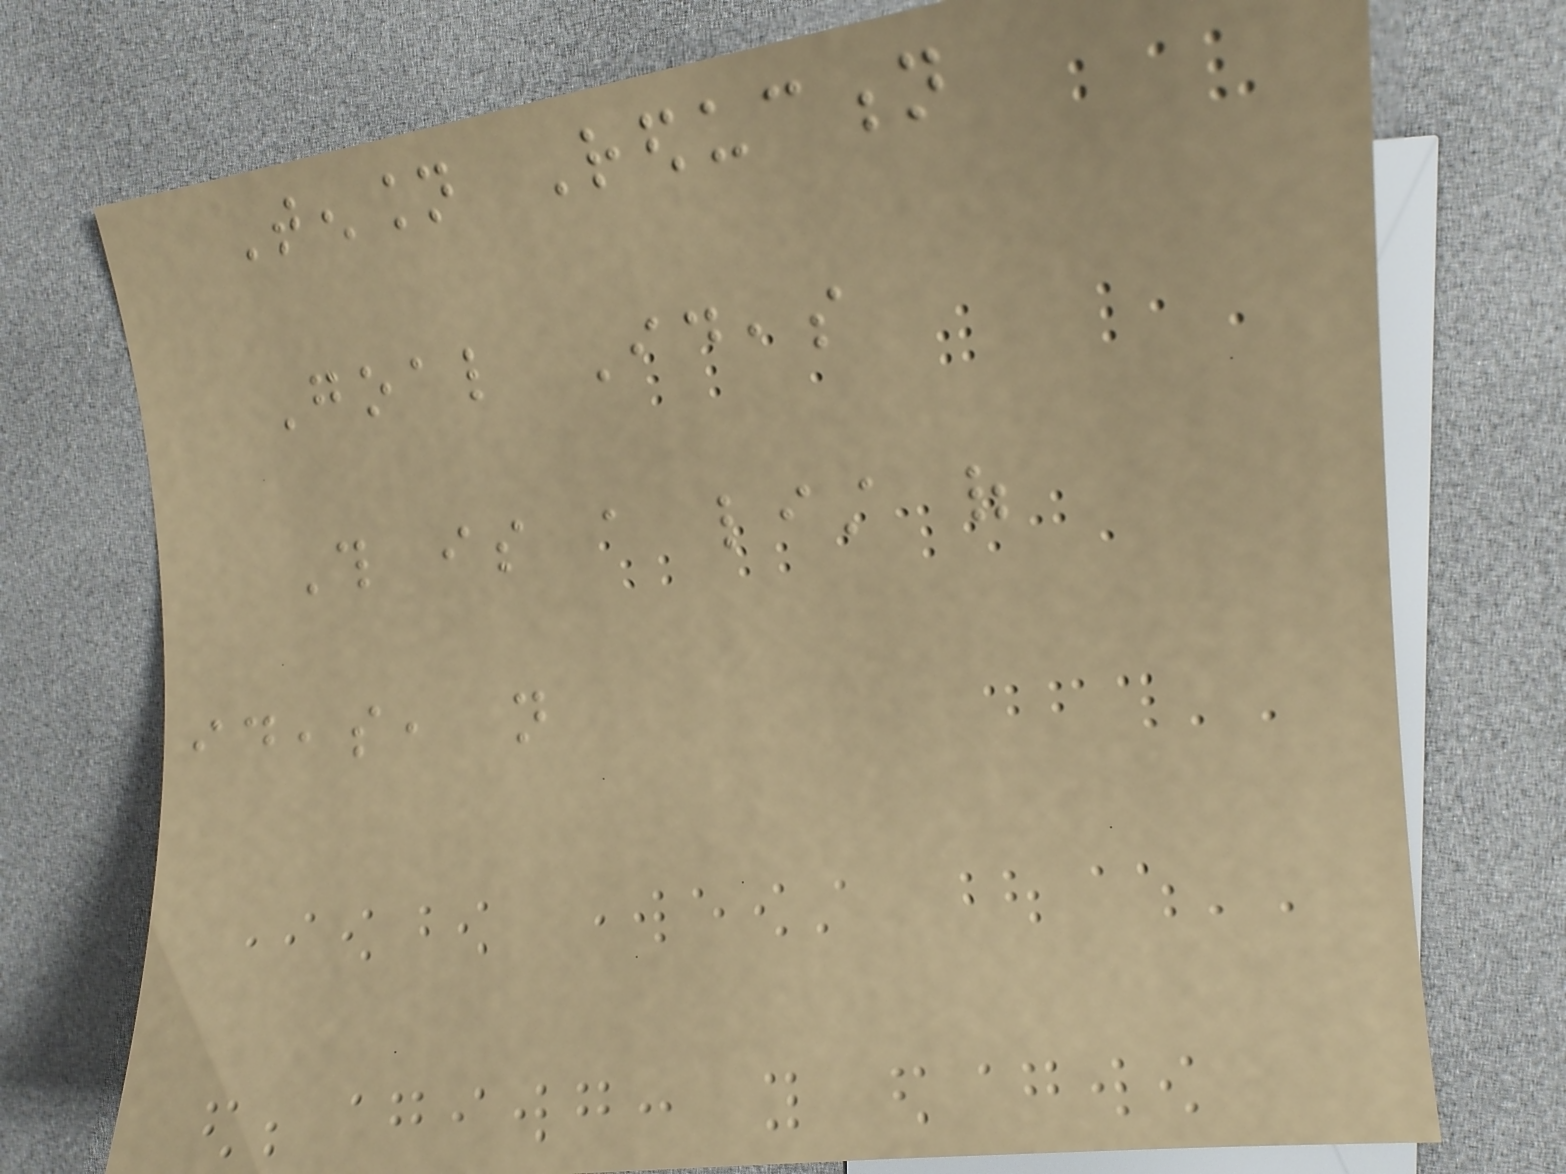Tension Reduction
Goal Ideas
This is a list of
ideas, not
